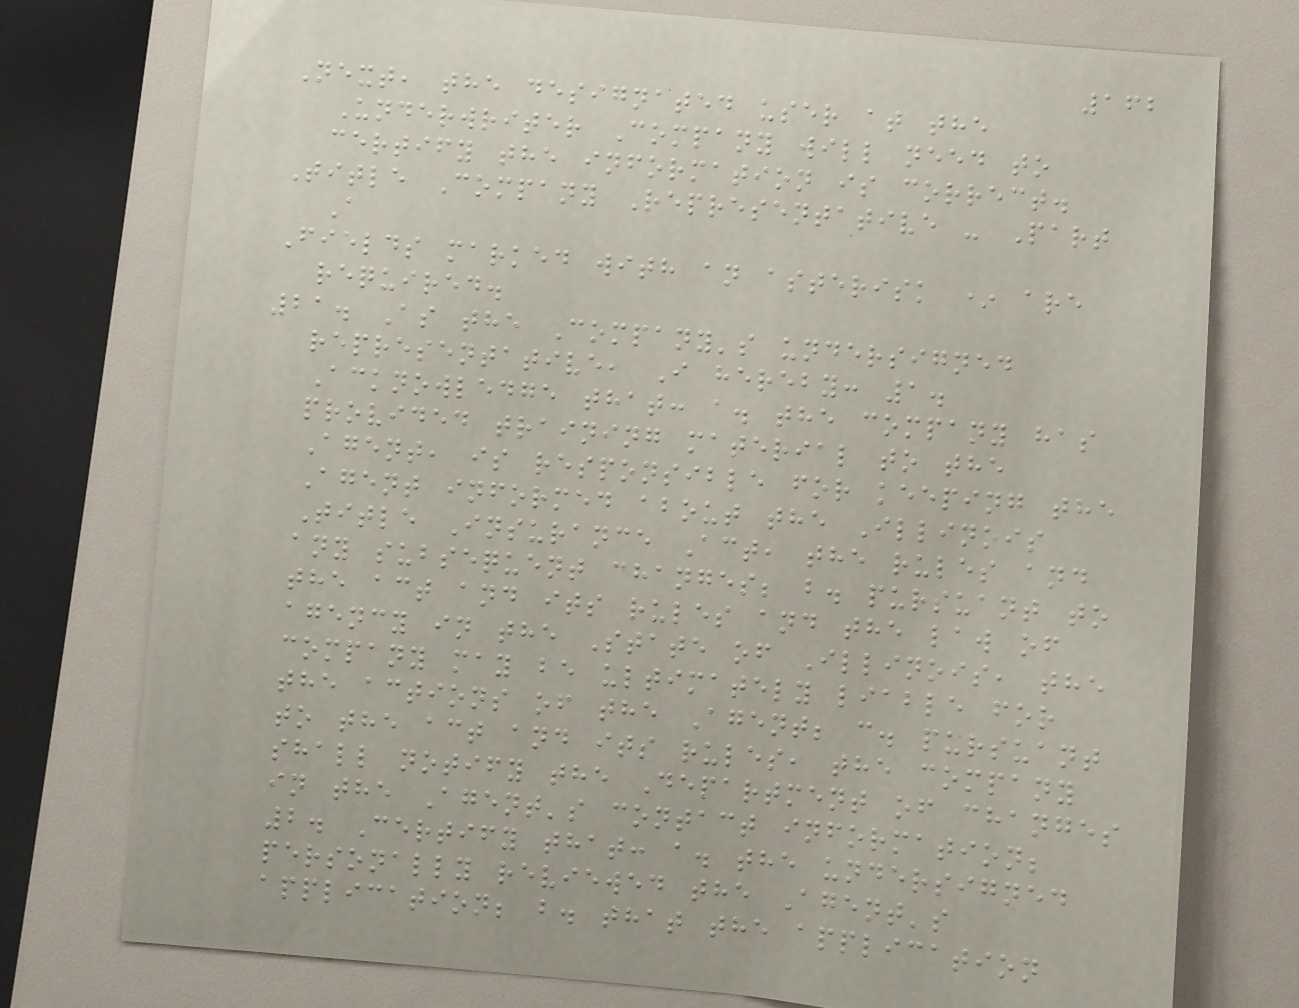162
Next, the designated user at the
Underwriter Company will need to
certify the information is correct.
Title Company Representative - Part
A
Fields marked with an asterisk * are
required.
21. As the Company's undersigned
representative, I hereby: 1.
Acknowledge that: a. the company has
provided training material to the
Agent, is responsible for keeping the
Agent informed about the Illinois
Title Insurance Act, the rules and
any subsequent changes; b. pursuant to
the act and its rules and the law of
agency in the State of Illinois, the
company may be ultimately liable for
the actions of the Agent; c. pursuant
to the act and its rules, the company
shall notify the Department of changes
in the Agent's contact information;
2. Certify that: a. the undersigned
personally reviewed the Agent's
application; b. that the application
